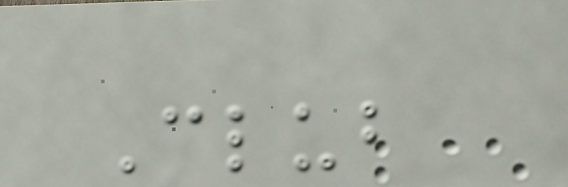Club
